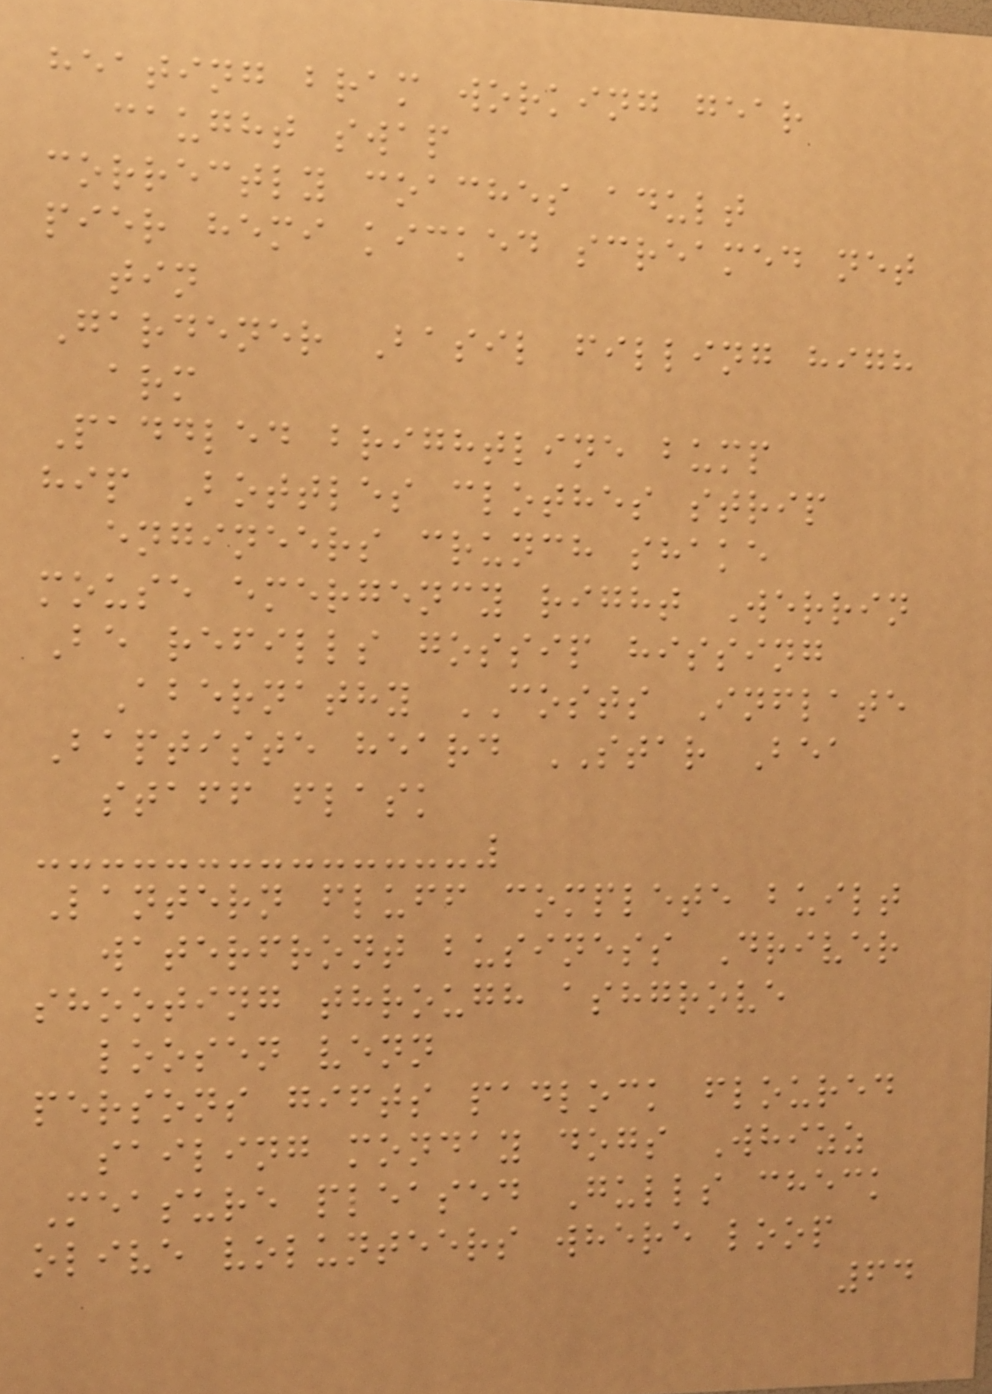heating bram working gear
caught swap
correctly coaches adult
pier hemi kicked screamed net
tin
Gardener Basil filling high
arm
Paddled brightline bump
hip Bottles clothes strip
engineers crunch shake
mouse emergency right Werrin
Be refills gossip hissing
Abernathy COSTS Inflate
Baptiste heard STAR Bea
staff flask
Lantern fluff complete built
waterfront business Driver
shooting through ashgrove
loosen venn
persons gifts padlock floured
sailing monday dogs Whizz
Measure pleased Gulls check
olive volunteers where loop
64
